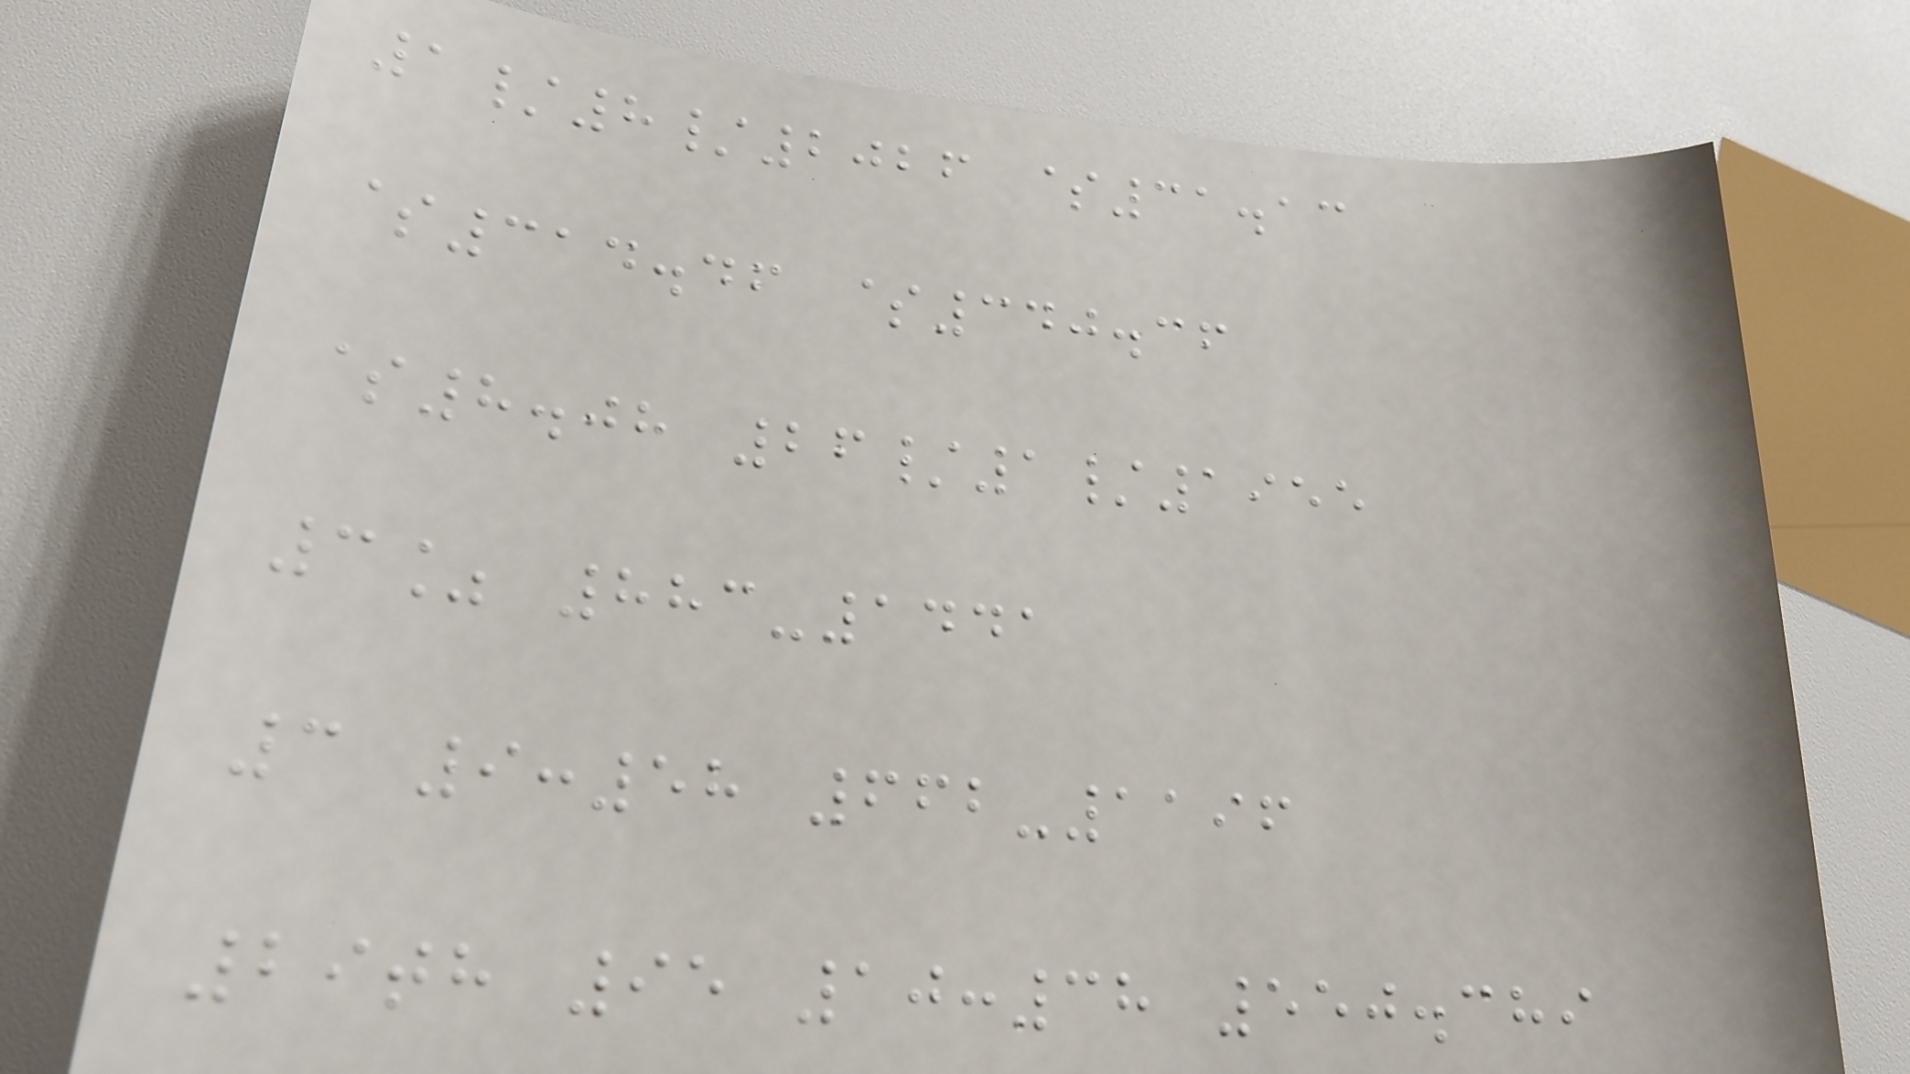1/8/2026 $31.13
$314.46 $340.36
$8.08 26/1/1955
3% 883-1441
3 9:58 662-1196
29th 95 10:38 550.389
